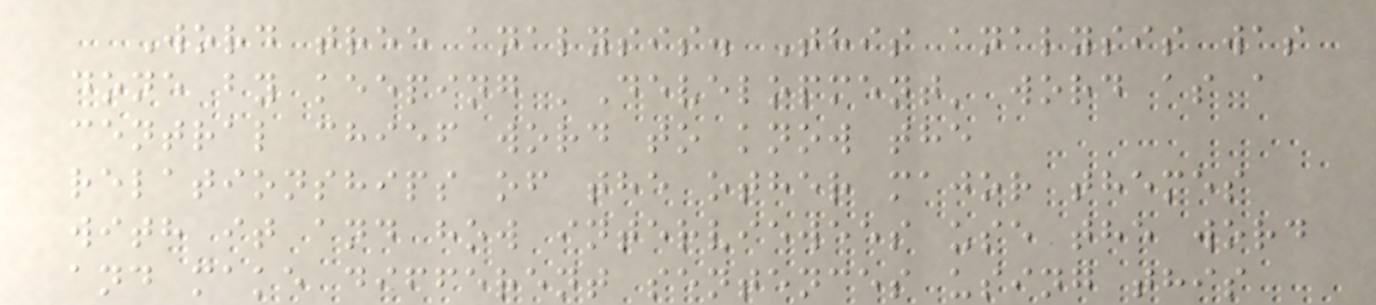Word tree analysis. This analysis was
done by keeping 'Development' word as a
central chief word to know the
relationships of the other major themes
with it and how interviewees use the word
and make different sentences using this
